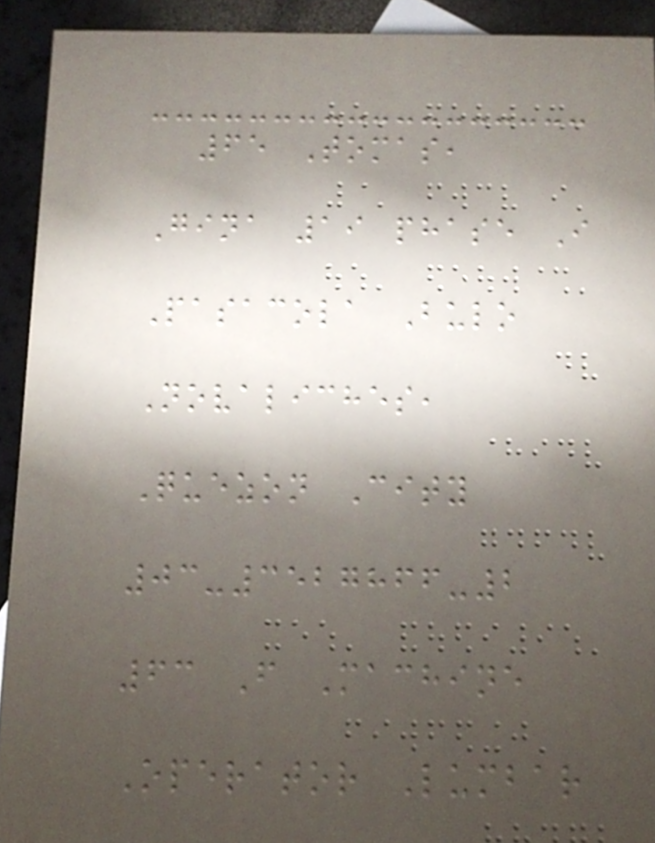65 Tomas,
Gina 19 phase I
Pasacola Bulo
Novaliches,
Quezon City
03-3527866-2
63 F Machine
Operator Lumbar
